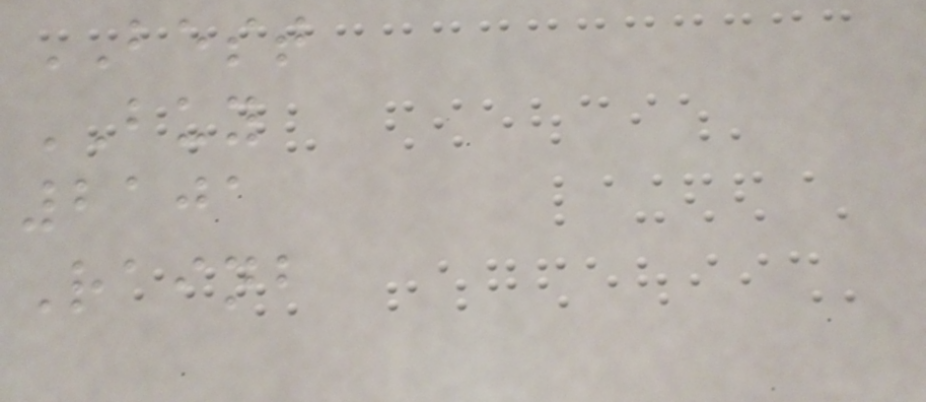BEST
BUY
2101
Rainb
